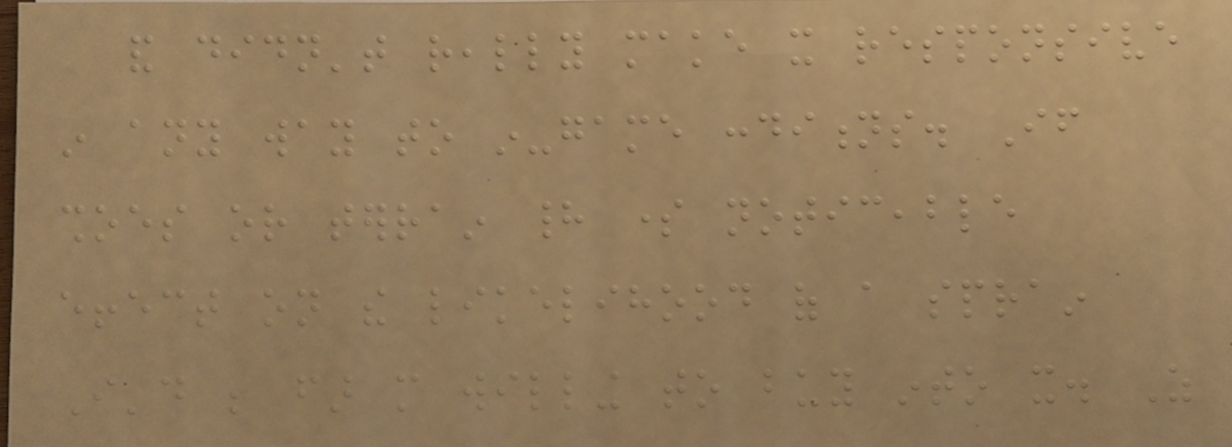and didn't really make it responsive
in any way to in-game conditions. If
shoes or terrain had some noticeable
effect on the likelihood of a sprain
I'd be far more willing to buy into it. As
